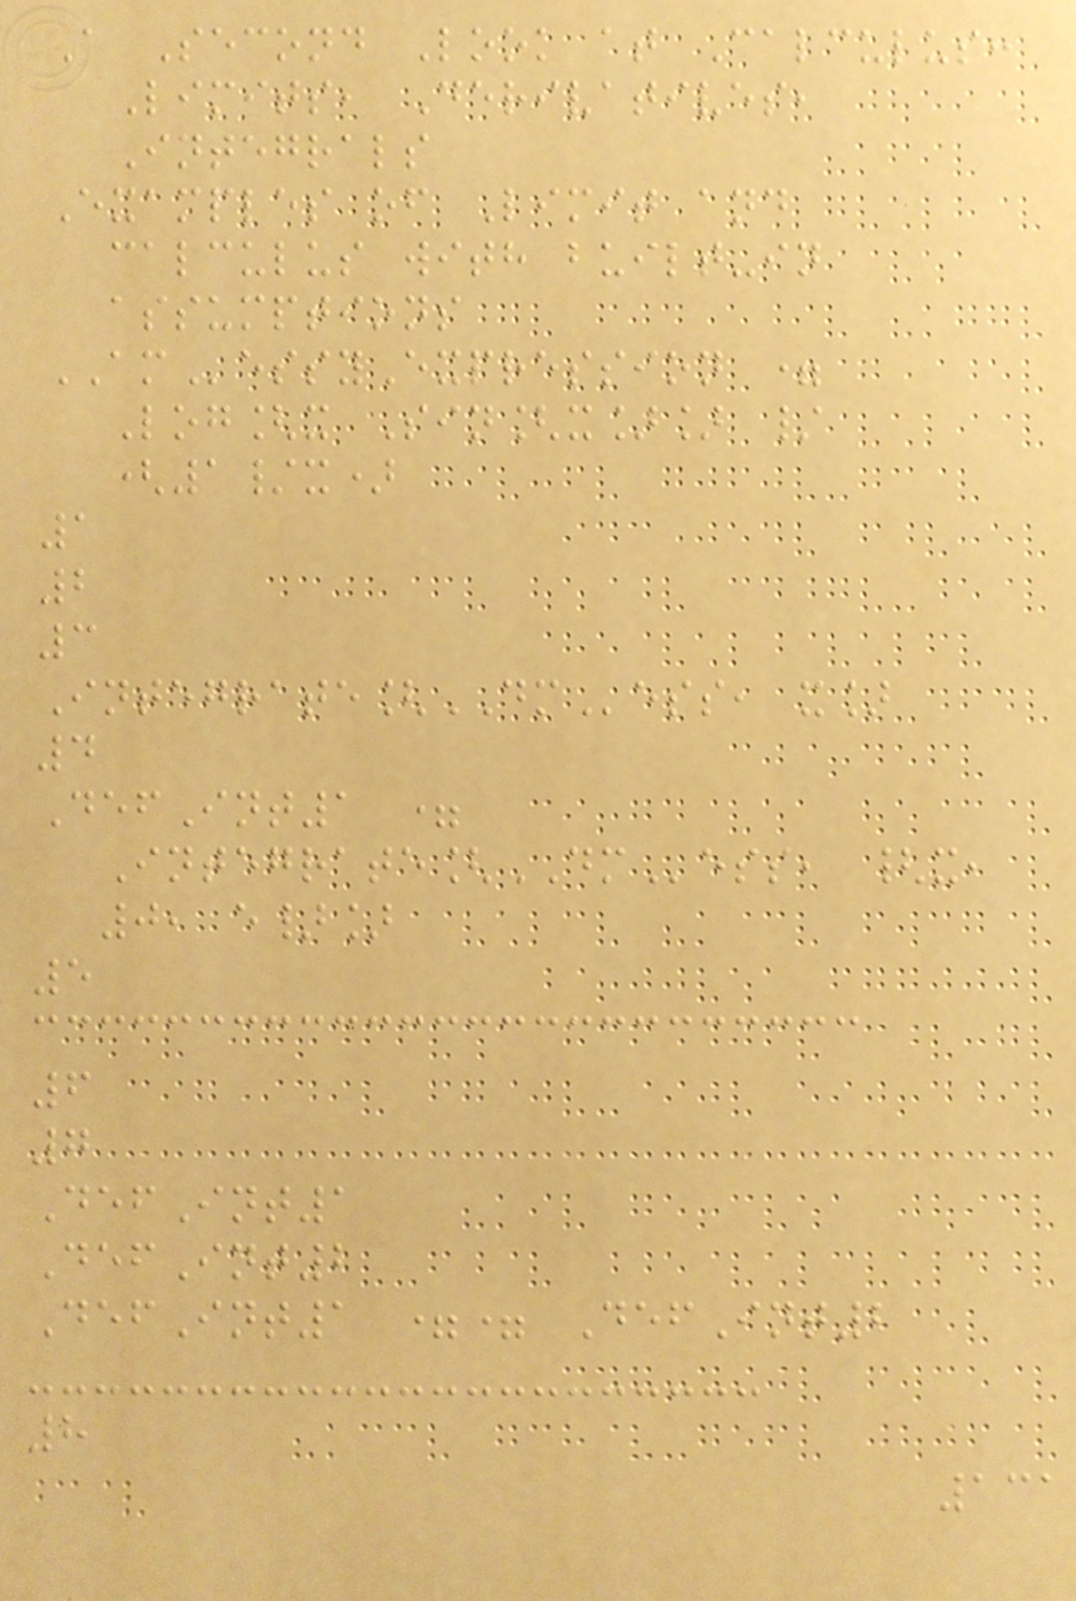A Second Look at Calculus:
Limits, Derivatives,
Integrals
Examples of Limit and
calculus with built-in
assumptions
AMessyExpression =
Log[x Sin[x]] /
(1/x)
1
2
3
Integrate[DMess, x]
4
DefInt1 =
Integrate[DMess, {x,
0, e}]
5
6
7
DefInt1
DefInt2
DefInt1 == DefInt2
8
131
